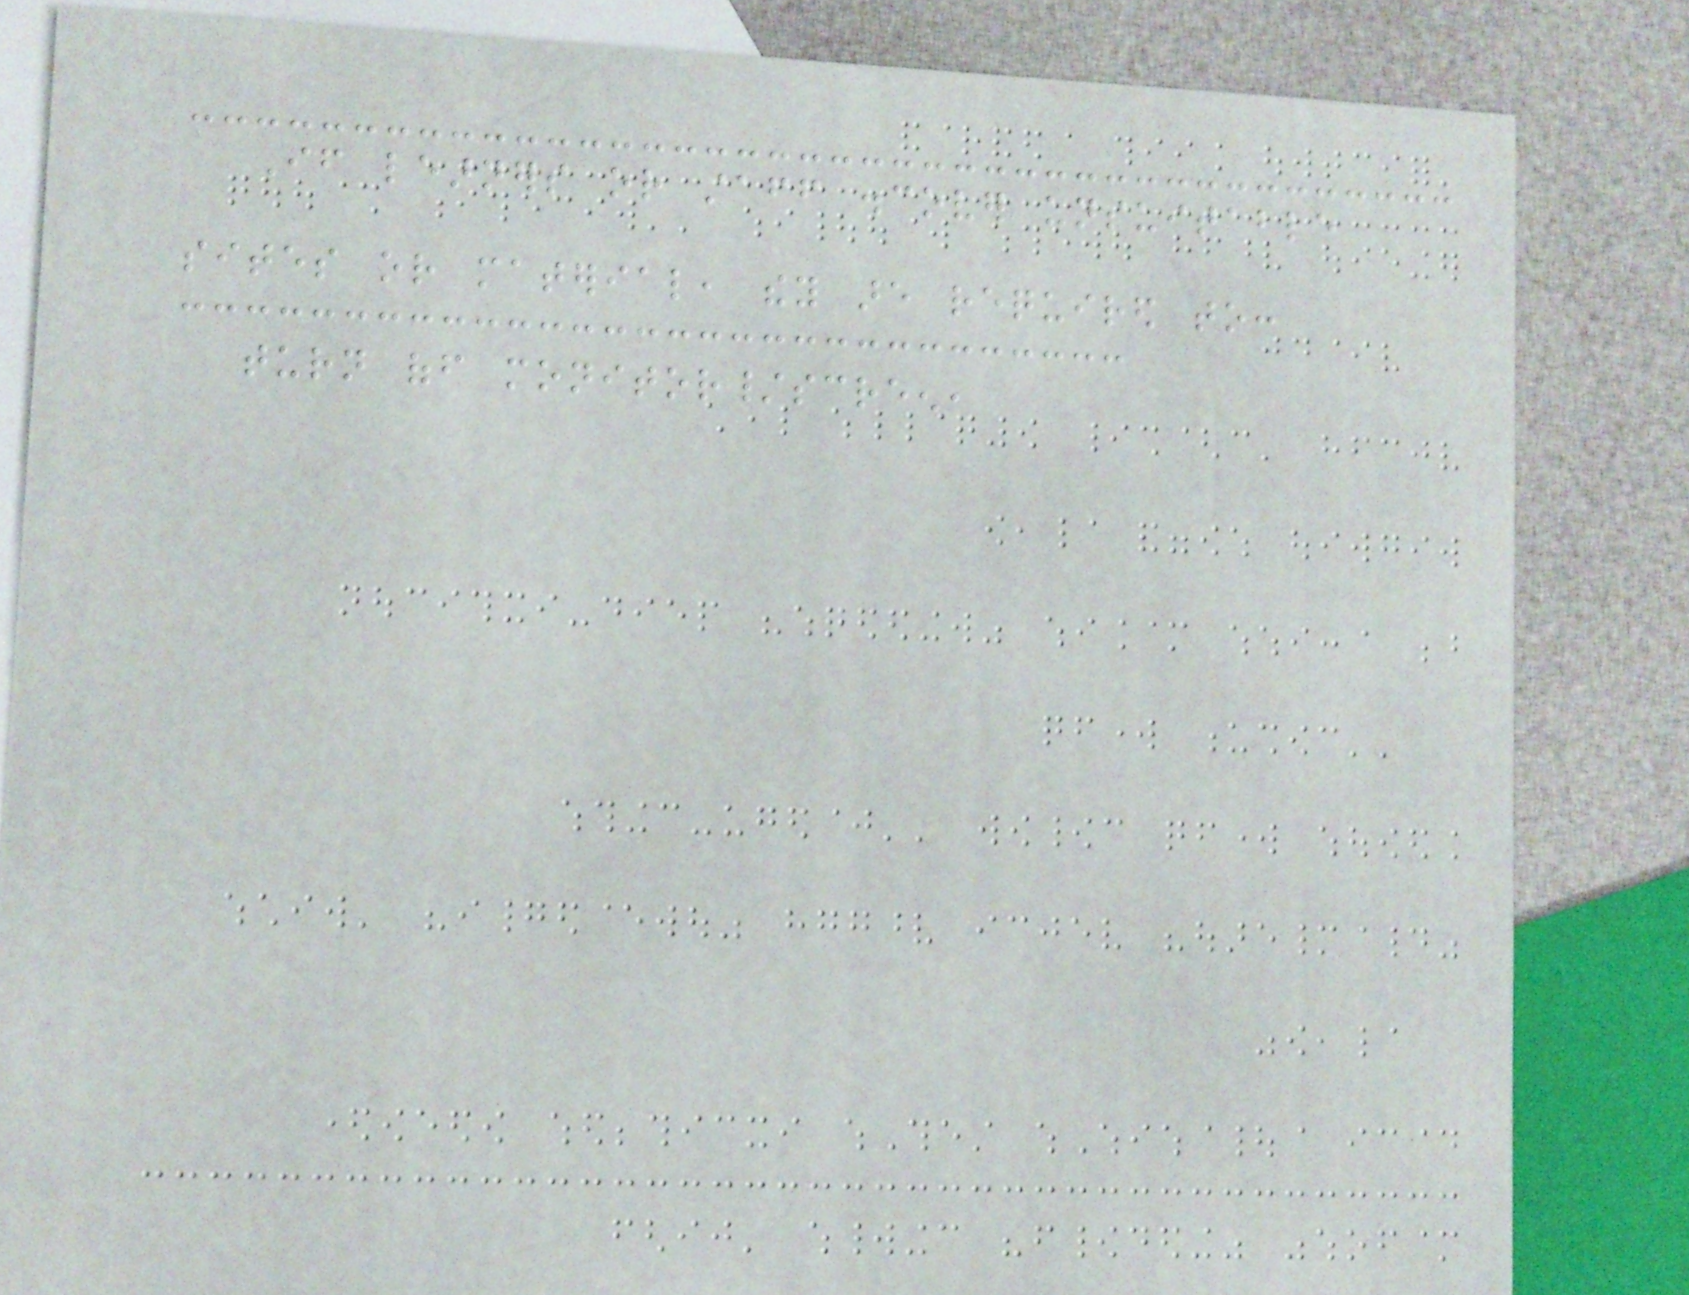If learners or staff discover unsuitable
sites or material, they are required to:
turn off monitor/screen,
